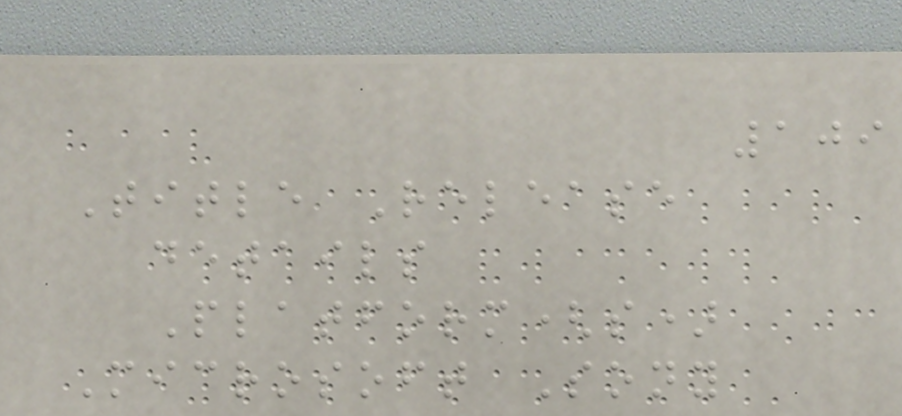109
Title Release
details
Platform(s)
Microsoft Sony
